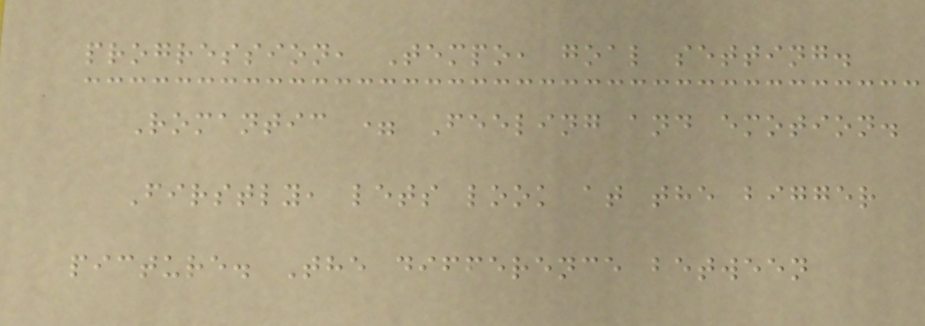progression, Tempo, goal setting.
Romantic = Feeling and emotion.
Firstly, lets look at the bigger
picture. The difference between
